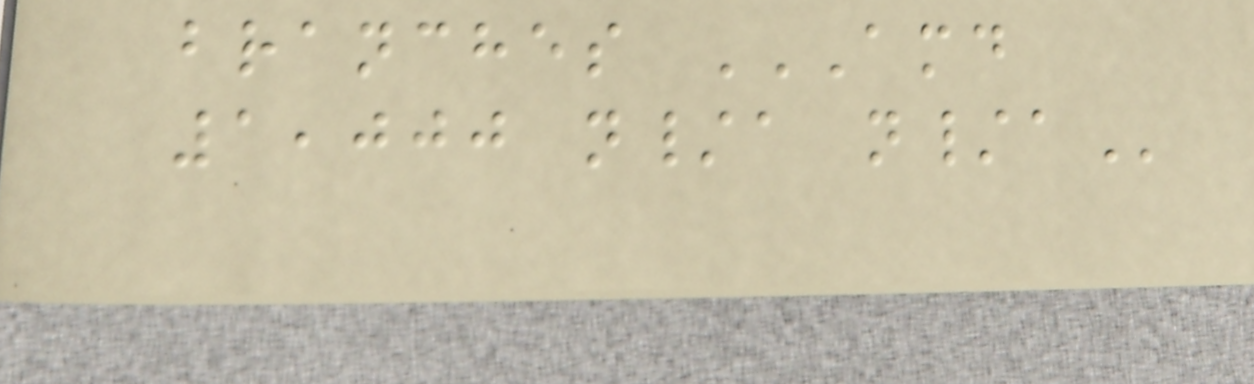branches AMD
1,000 N/A N/A
